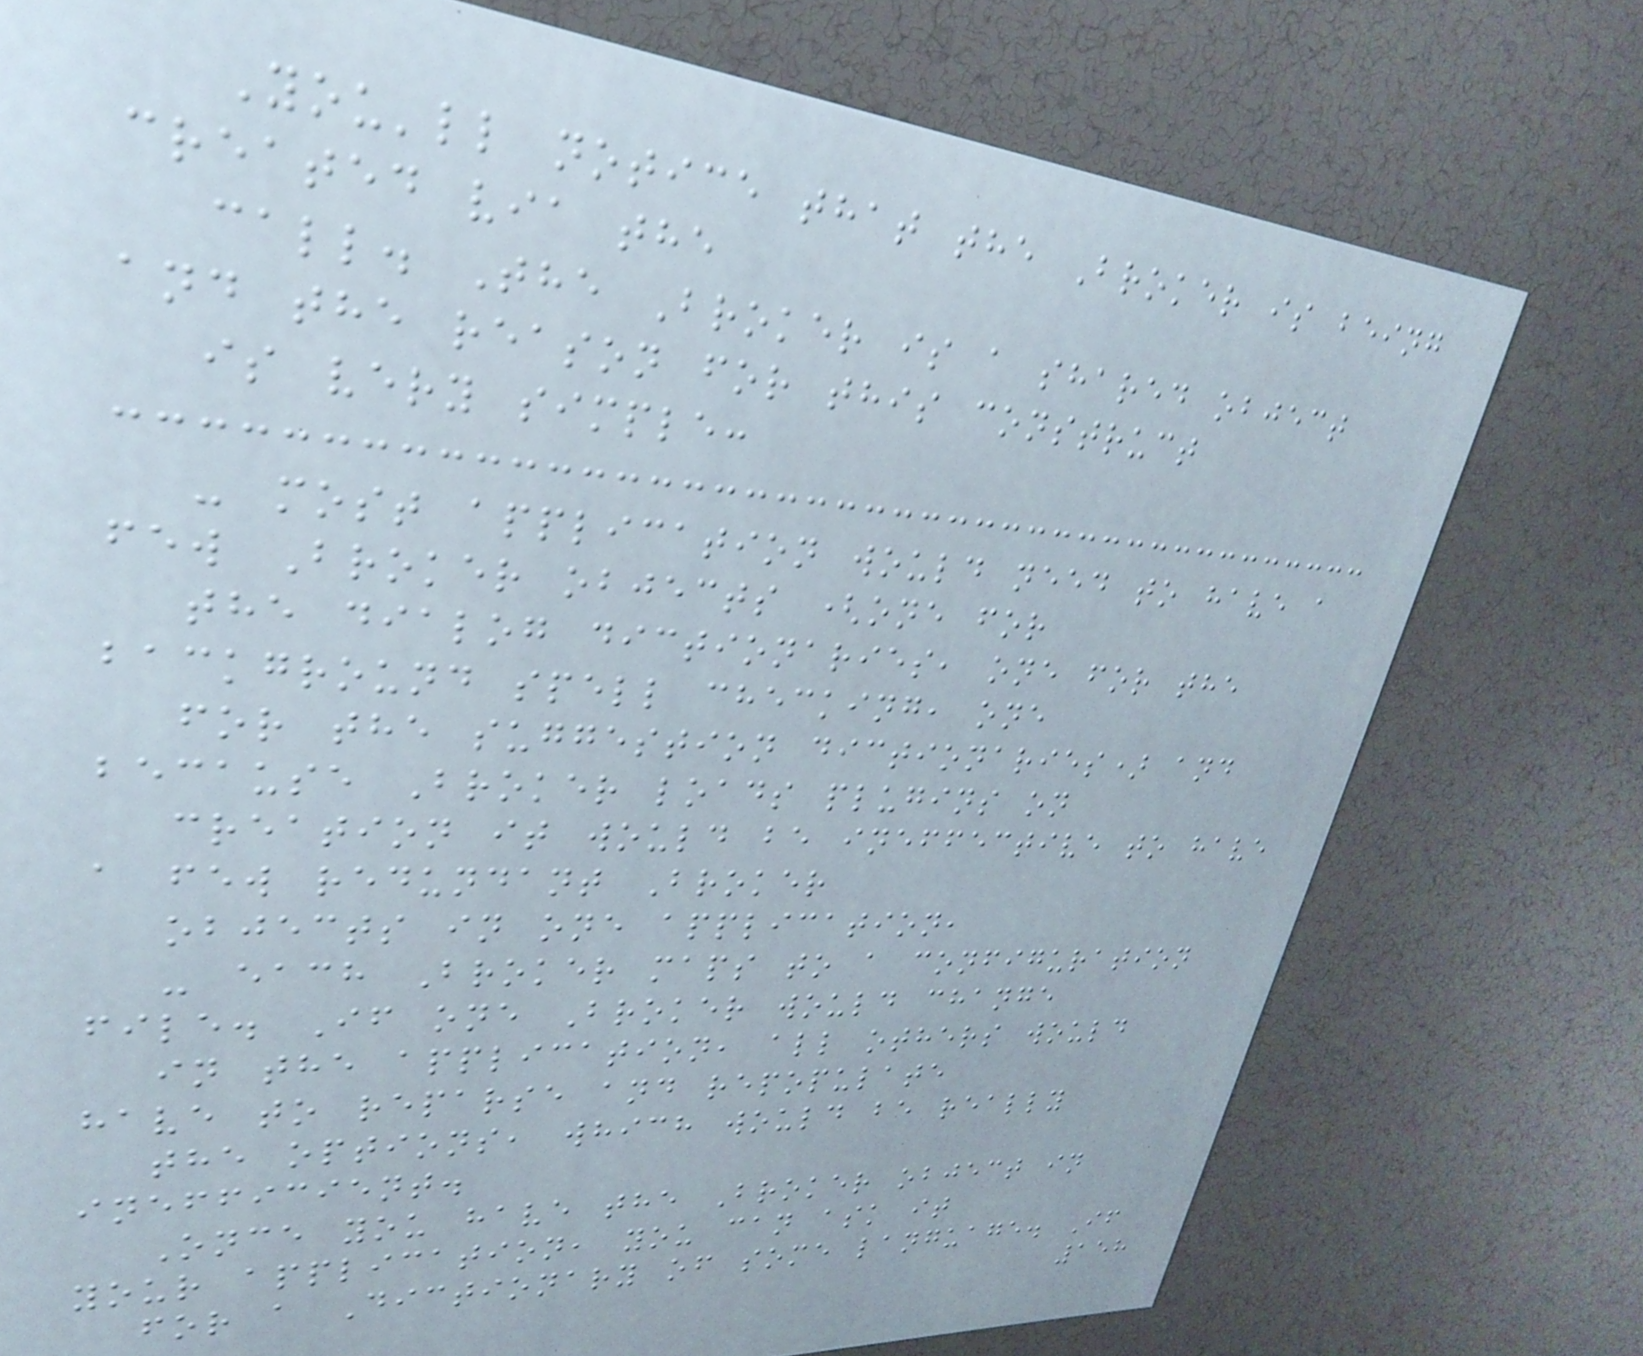You'll notice that the Broker is being
created via the
call. The Broker is a shared object
and the reason for this construct
is very simple:
- most application would need to have a
few Broker objects (one for
the dialog dictionaries, one for the
background spell checking, one
for the suggestion dictionaries) and
because Broker loads plugins on
creation it would be ineffective to have
a few redundant Broker
objects in one application,
- each Broker maps to a configuration
file. If one Broker would change
in the application, all others would
have to reparse and repopulate
the options, which would be really
inefficient.
Once you have the Broker object in
your application, you can ask it
for a Dictionary of some language. If
158
